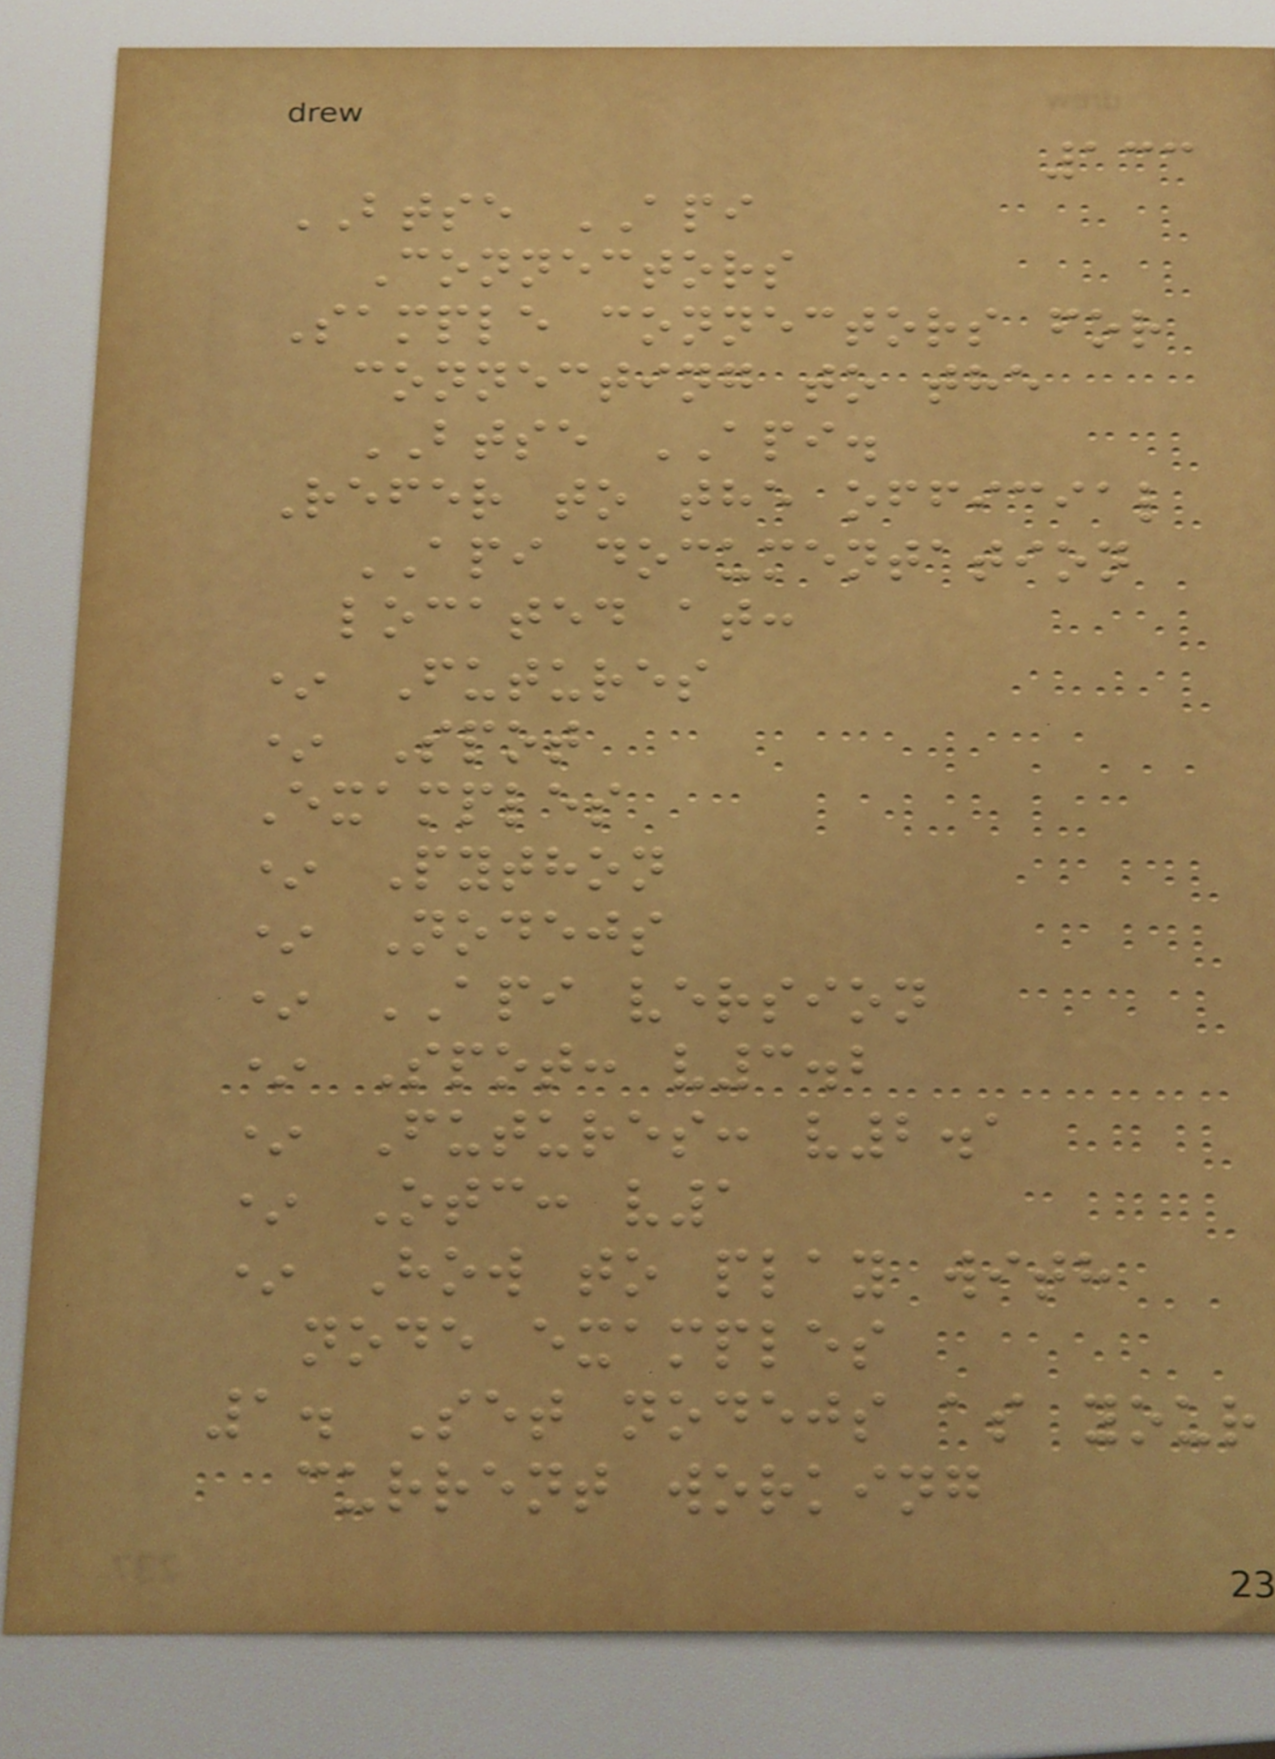133
BTSE API
Connectors
Sample connectors for
connecting to the
BTSE API.
Refer to the official
API documentation
located at:
* Futures
* Spot
Examples
* Python
* Nodejs
* API version
* Spot: v3.2
* Futures: v2.1
* Otc: v1
* How to play with
node examples
1. Set nodejs as your
current working
